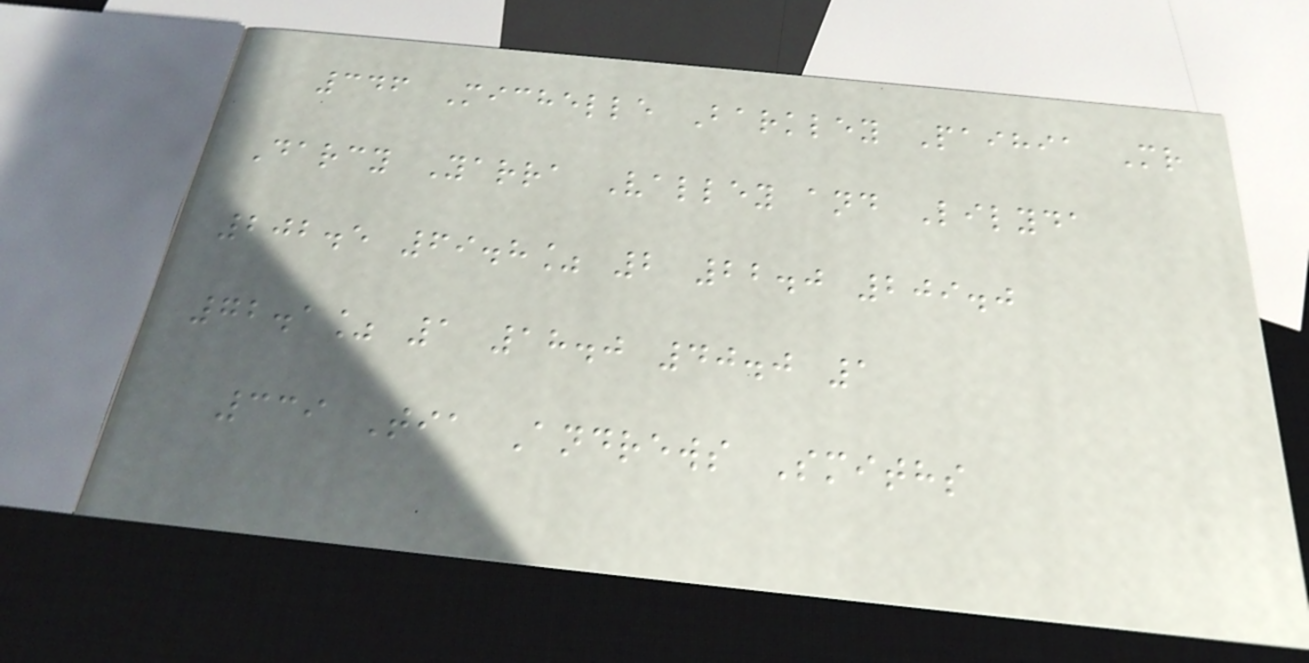346 Michelle Barkley Paihia Mr
Darcy Yarra Valley and Lilyda
202.5 69.8% 2 22.0 209.0
72.1% 1 18.0 40.0 1
339 Tia Andrews Smiths
